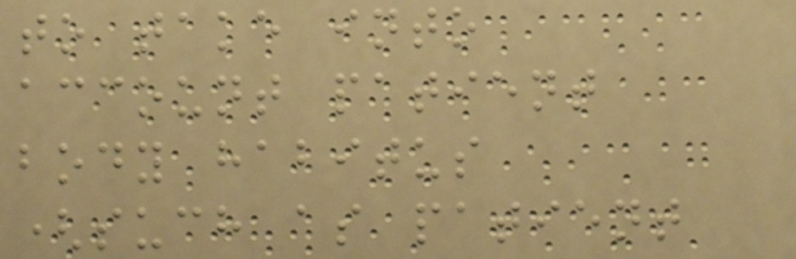to take into
account patient
body habitus
(such as patient
